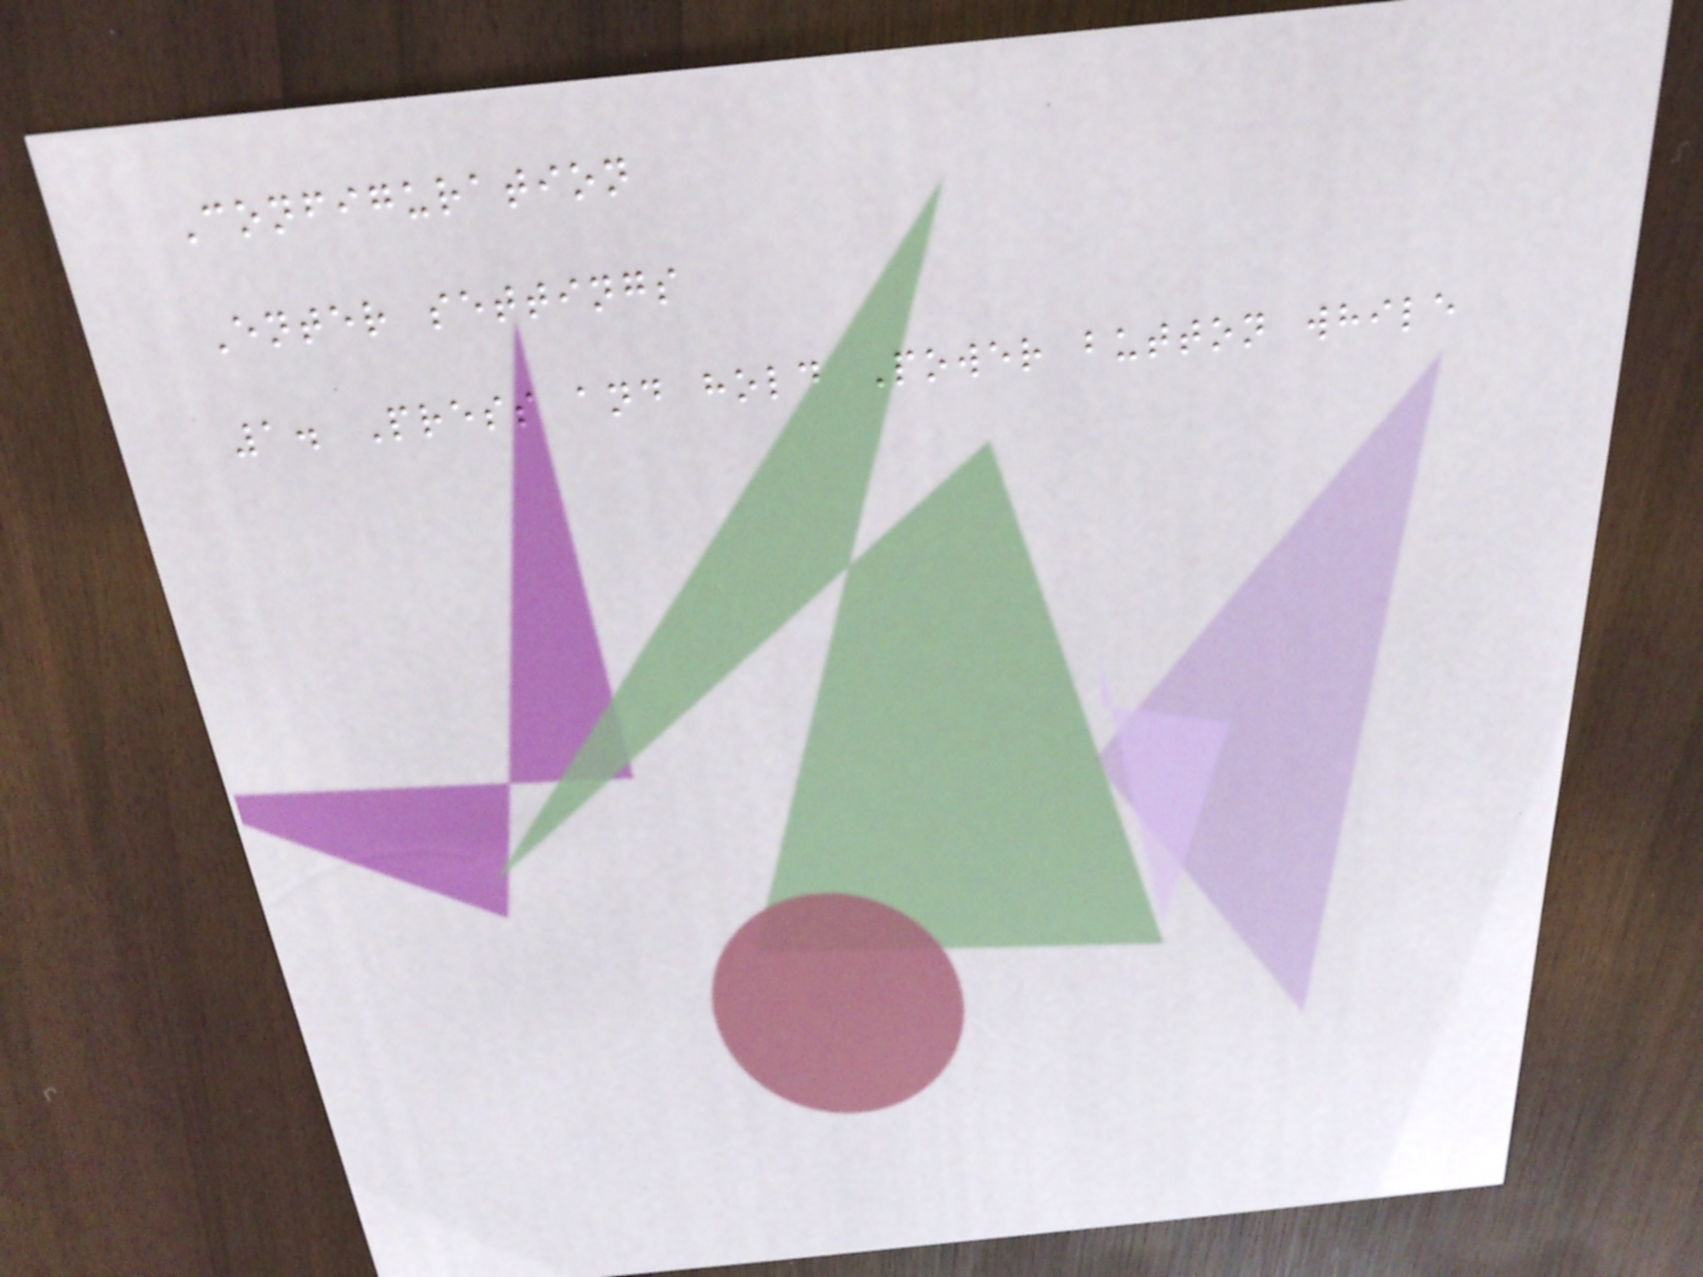Configuration
Enter settings
1. Press and hold Power button while
